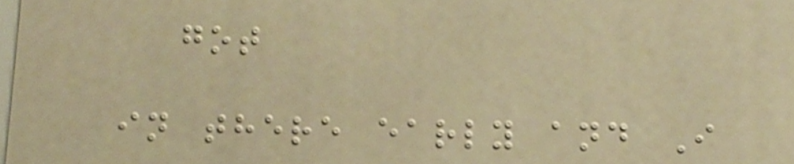got
in there early and I
